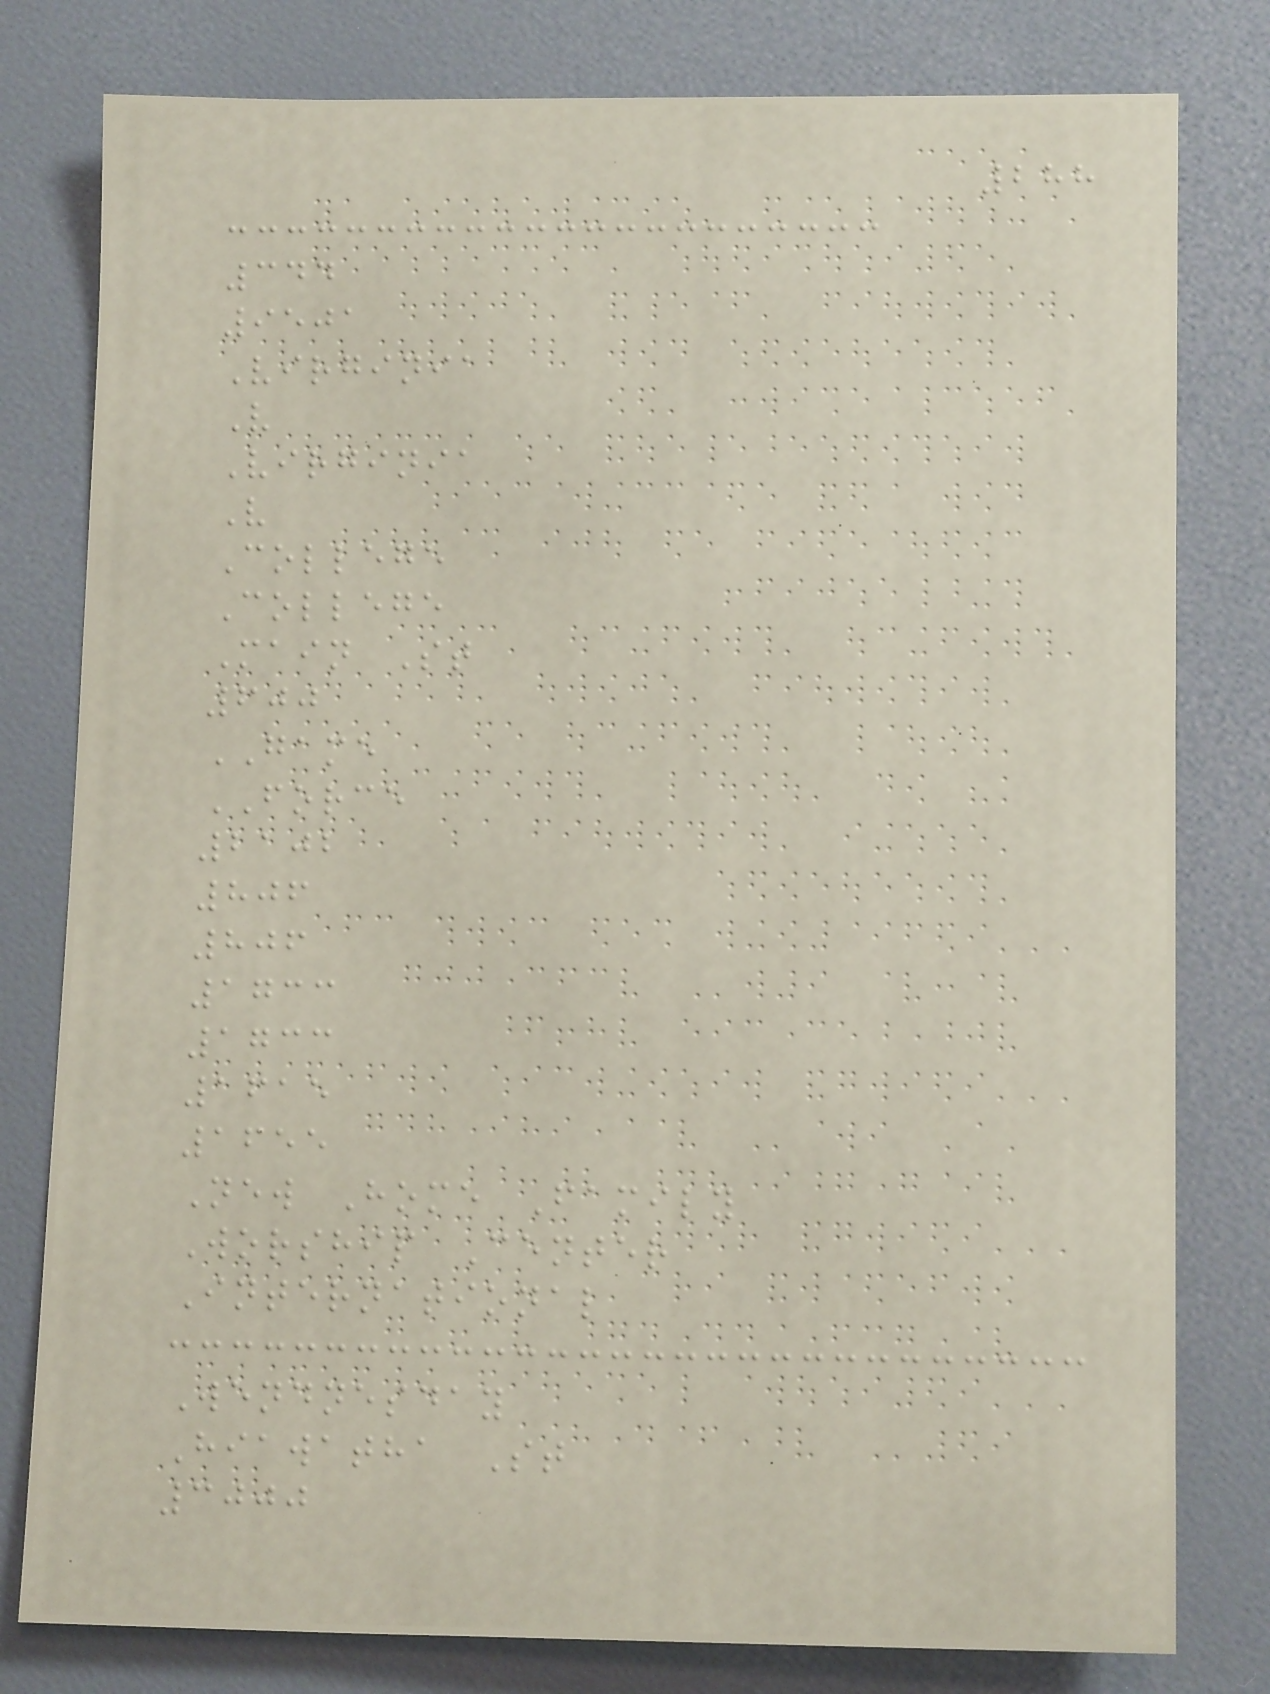288
344
9501
Virginia
V
Virginia
V
College
College
Main St
600
GAME
FORCE
2102
806
806
1733
1733
1615
1655
New Home Family
Worship Center
International
Wendnesday
Hiawatha St
3000
